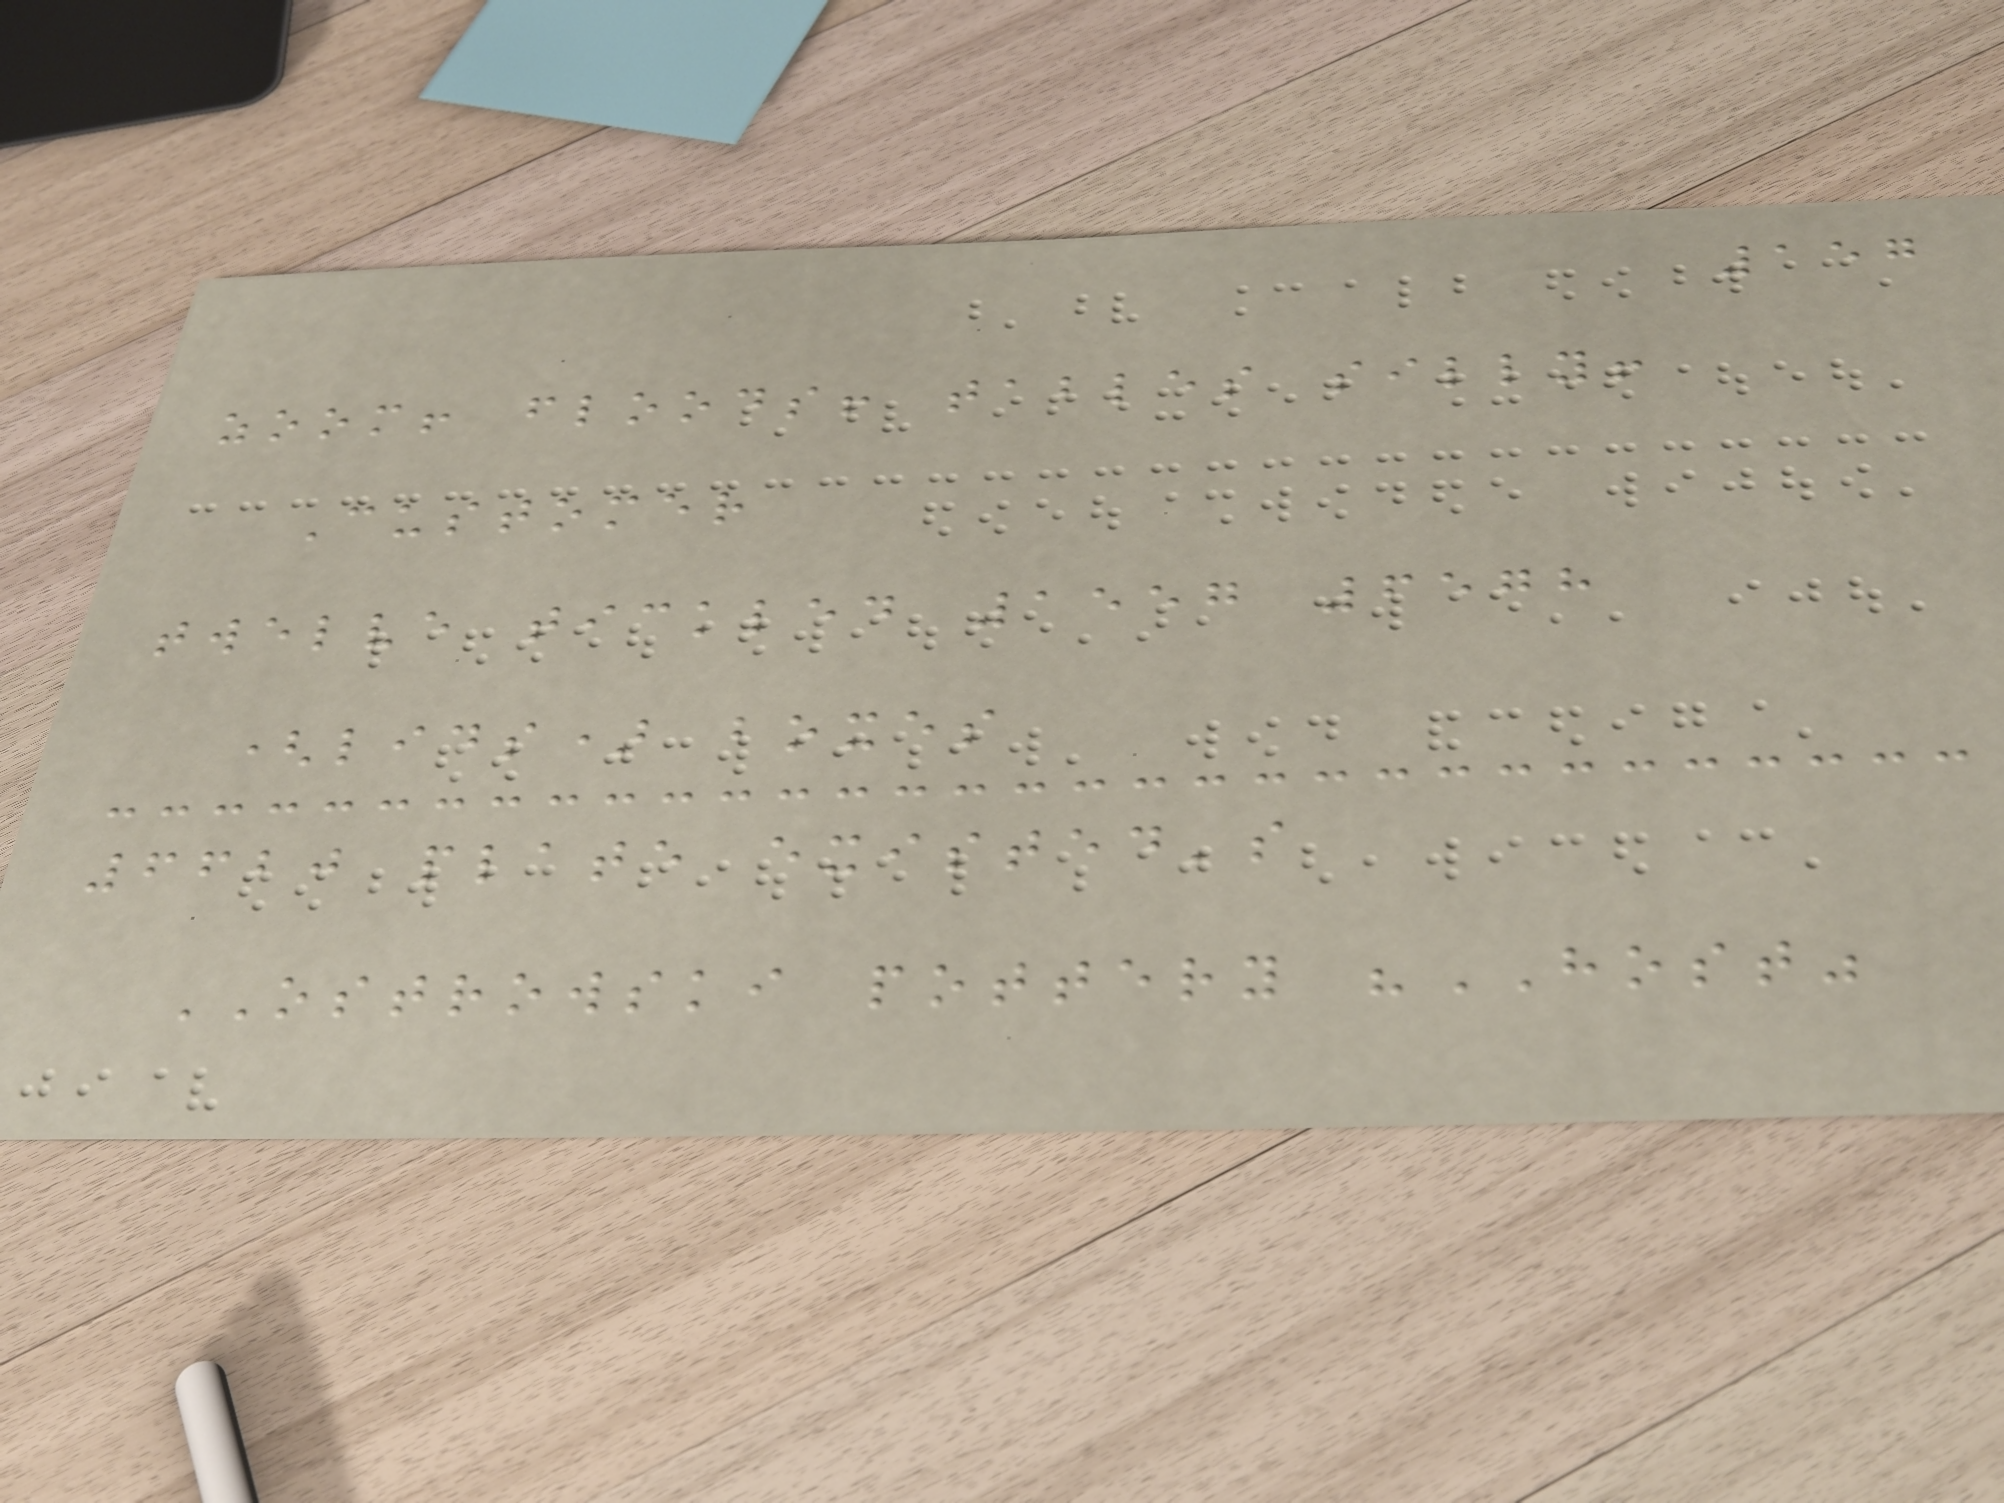157
zoom! floods! tables silly!
Customer
twelve tickled 1557 6578
(lids) boxes
6620 plate existed's
OSTROWSKI pottery "HOST"
